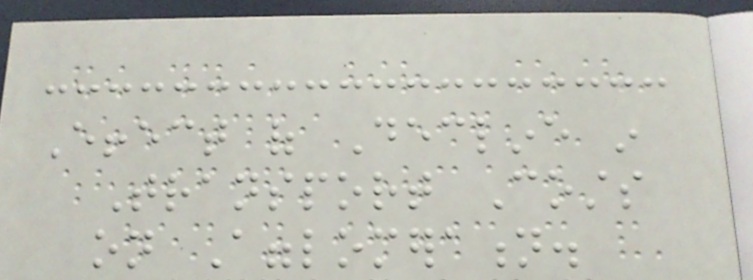Effect of Decline in
Transport Costs
on Agglomeration.
